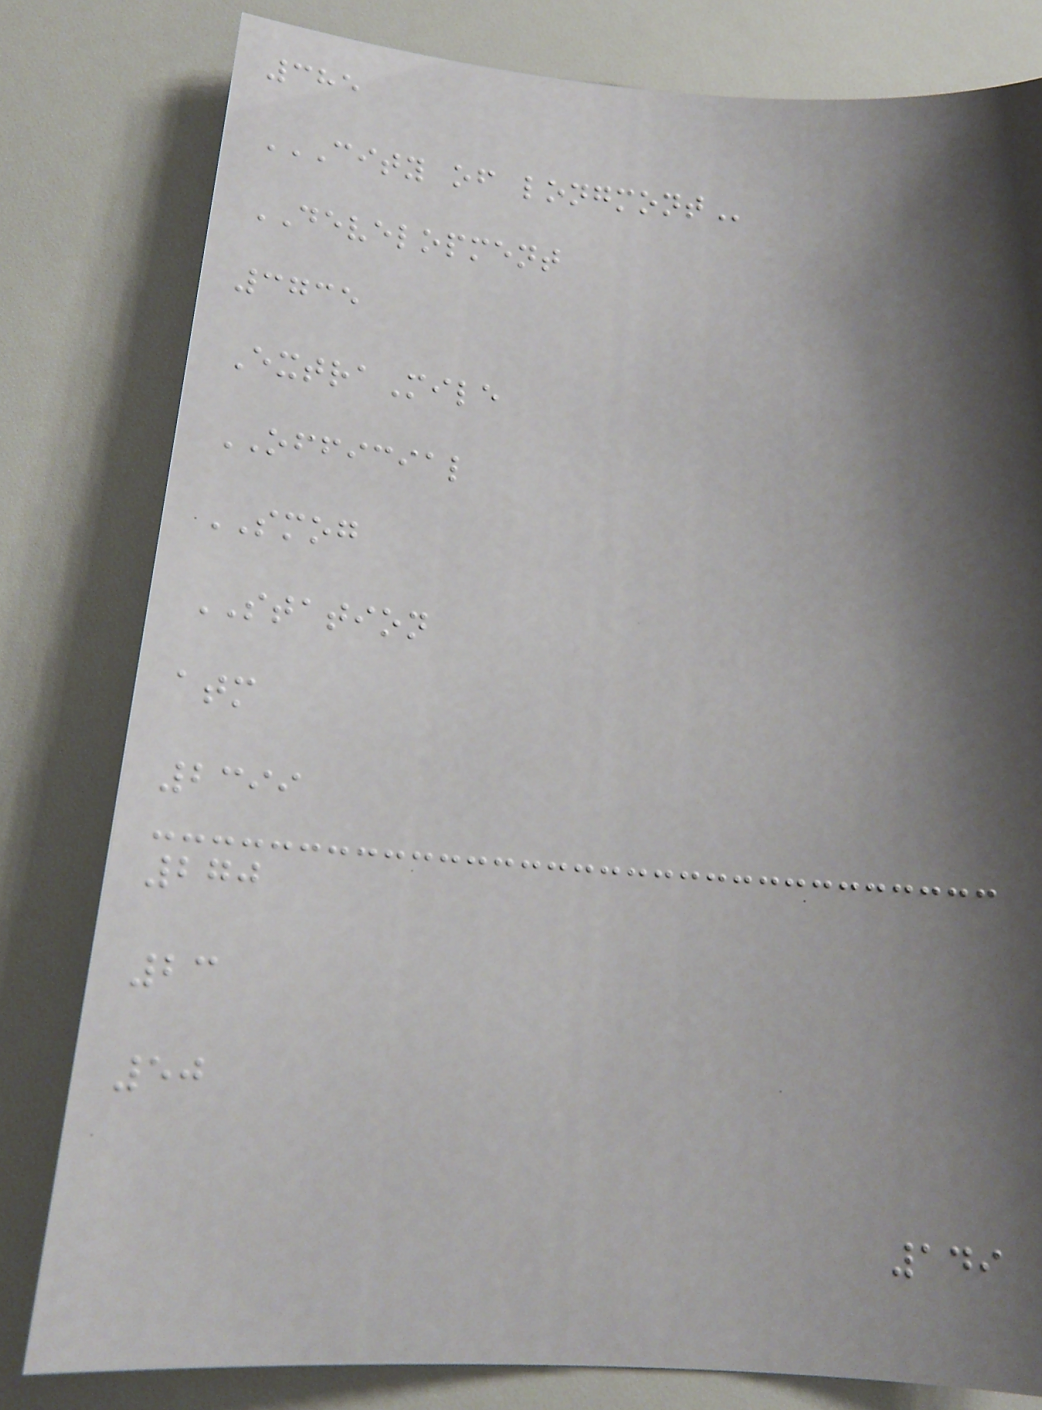385
CITY OF LONGMONT
DEVELOPMENT
3735
ExtraMile
OFFICIAL
SMOG
STATION
atm
2399
270
23
50
149
